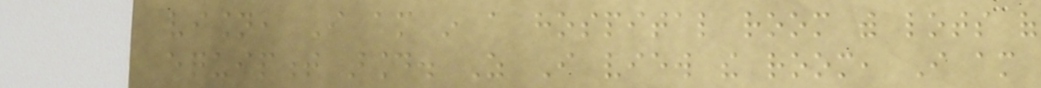vision, I am in a hospital room with lots of
equipment around. As I view the room, I am
